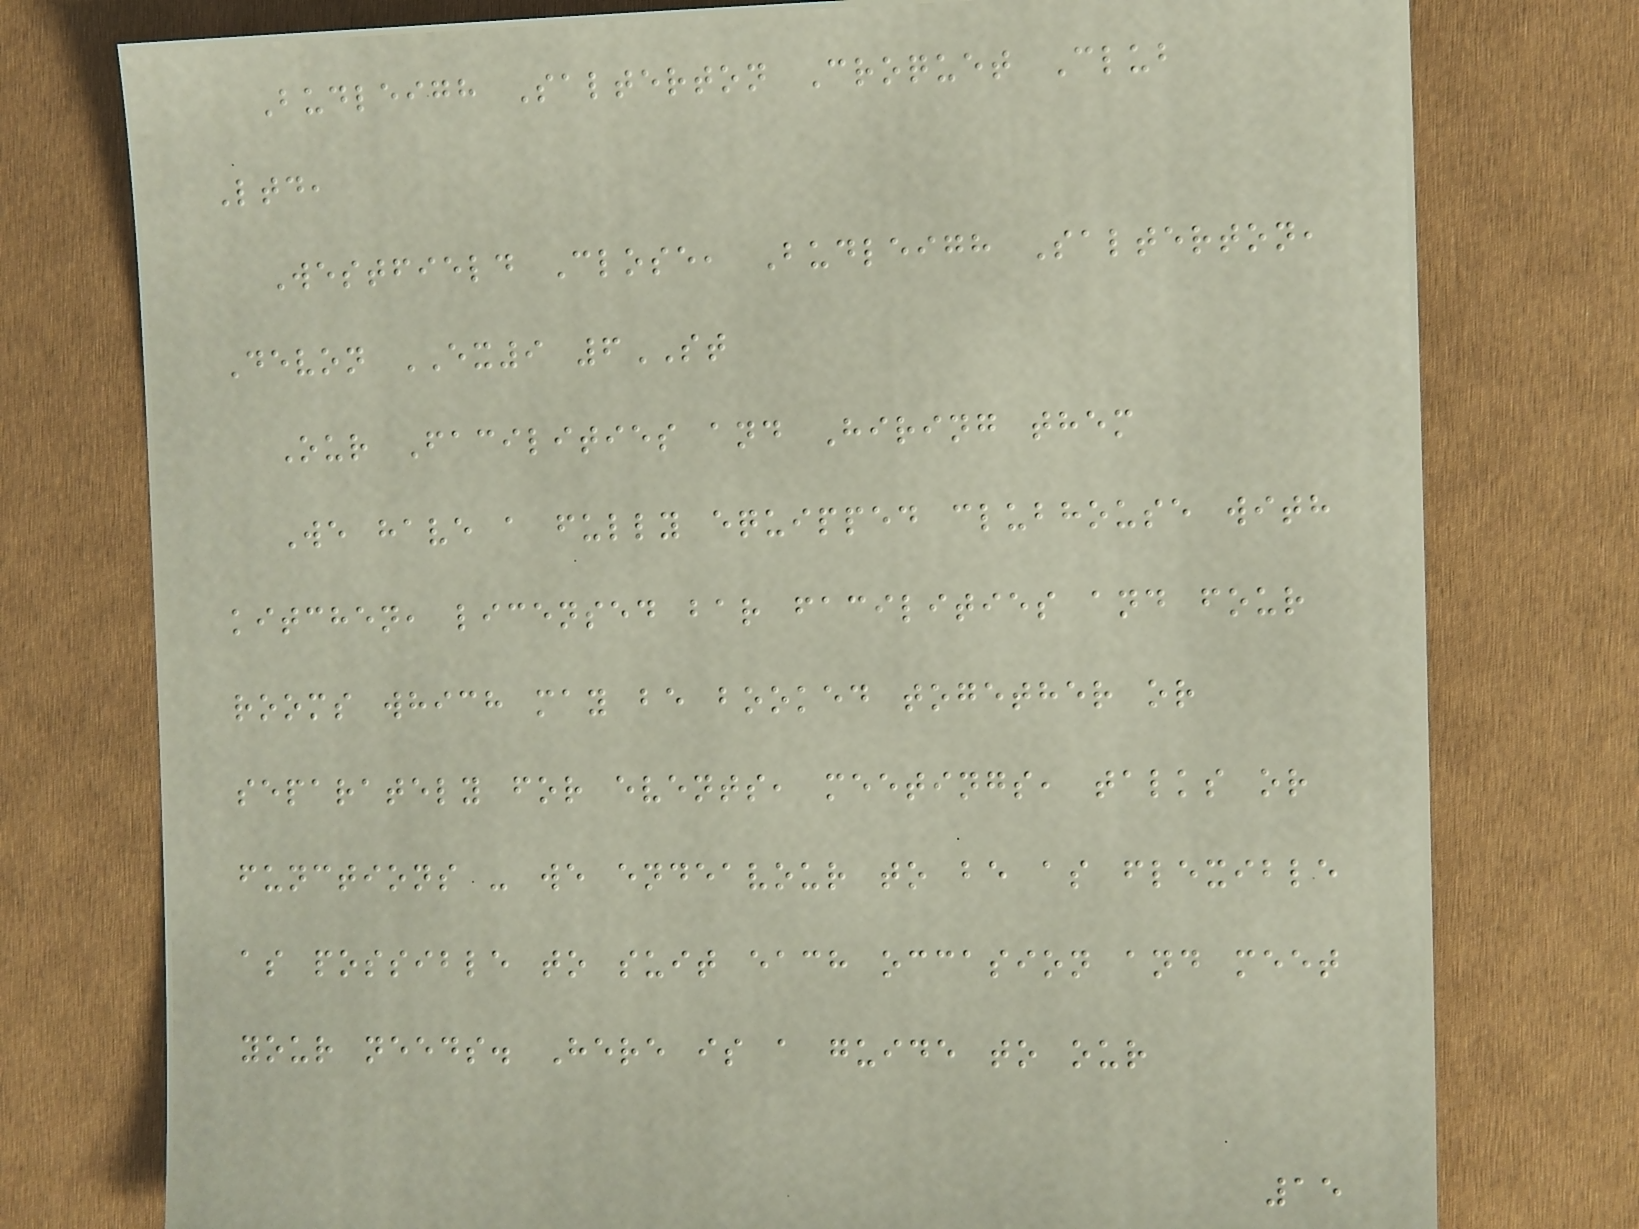Budleigh Salterton Croquet Club
Ltd,
Westfield Close, Budleigh Salterton,
Devon EX9 6ST
Our Facilities and Hiring them
We have a fully equipped clubhouse with
kitchen, licensed bar facilities and four
rooms which may be booked together or
separately for events, meetings, talks or
functions - we endeavour to be as flexible
as possible to suit each occasion and meet
your needs. Here is a guide to our
15
